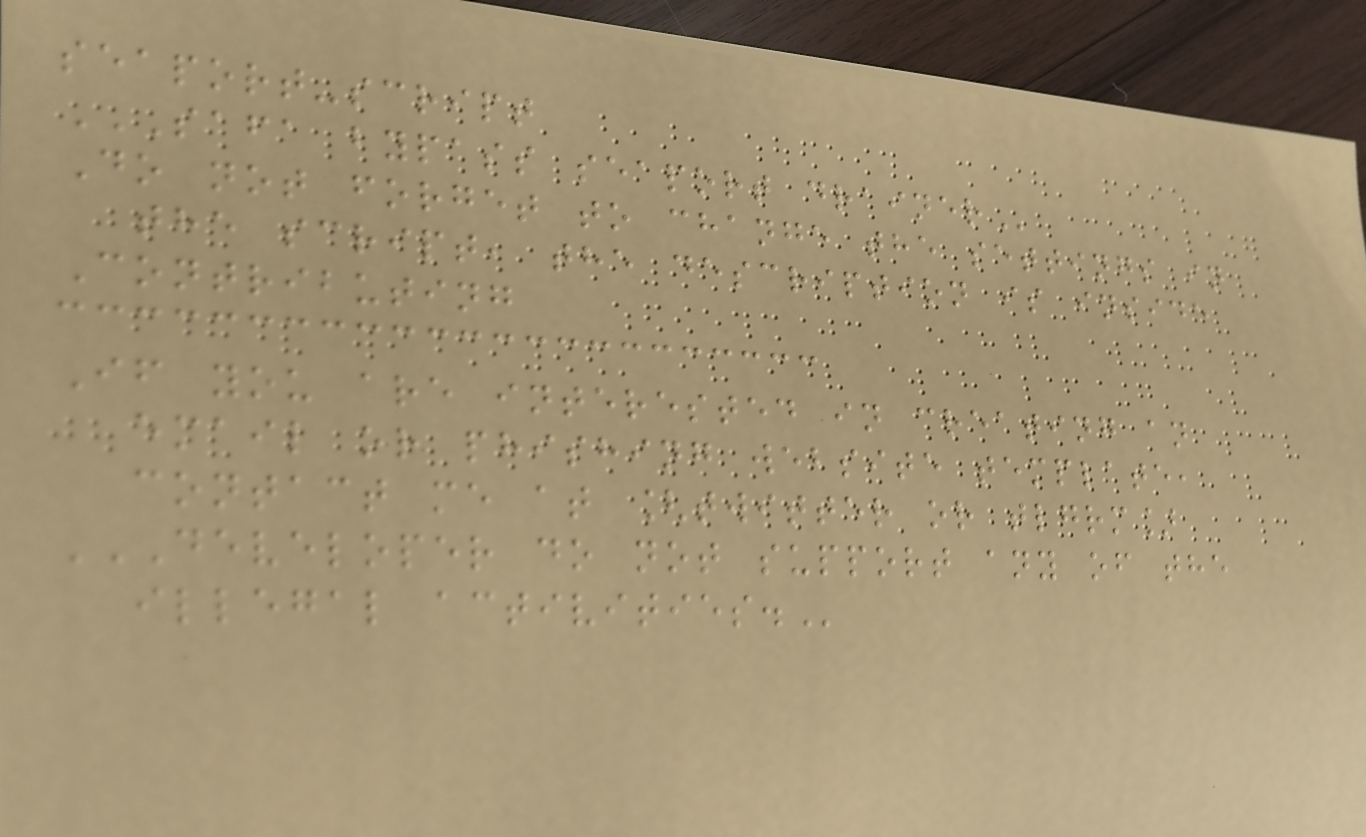seaport-script
SAFA BYPASS SEAPORT DRAINER
Do not forget to change the settings in
the script, the description is inside
Contributing
If you are interested in creating an
email or phishing website template,
contact me at [twitter or tlgrm]
DEVELOPER DO NOT SUPPORT ANY OF THE
ILLEGAL ACTIVITIES.
